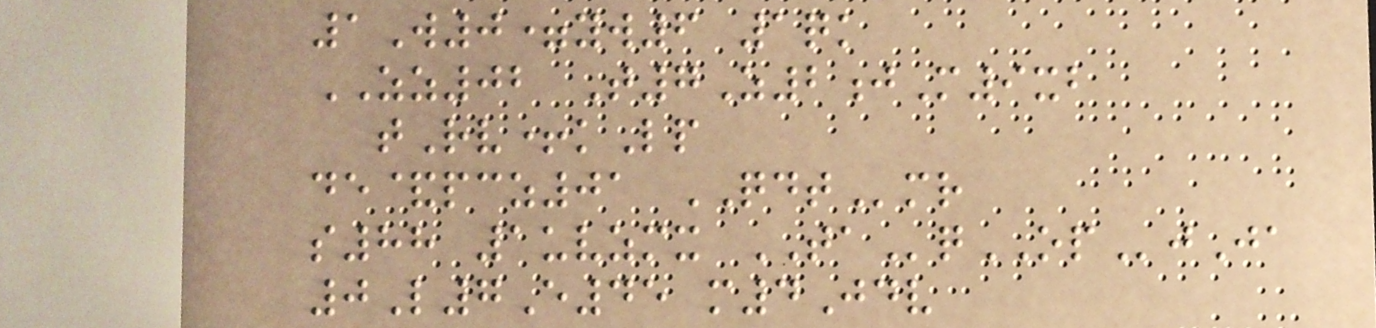1W0=yw6 1qk
ZZ02 T7Z2jM9xb
tRv+kLp
de&pcz01 QDTmr
s88 1uvzmx TAqOPjJa
0L7E45 m4Jdv
